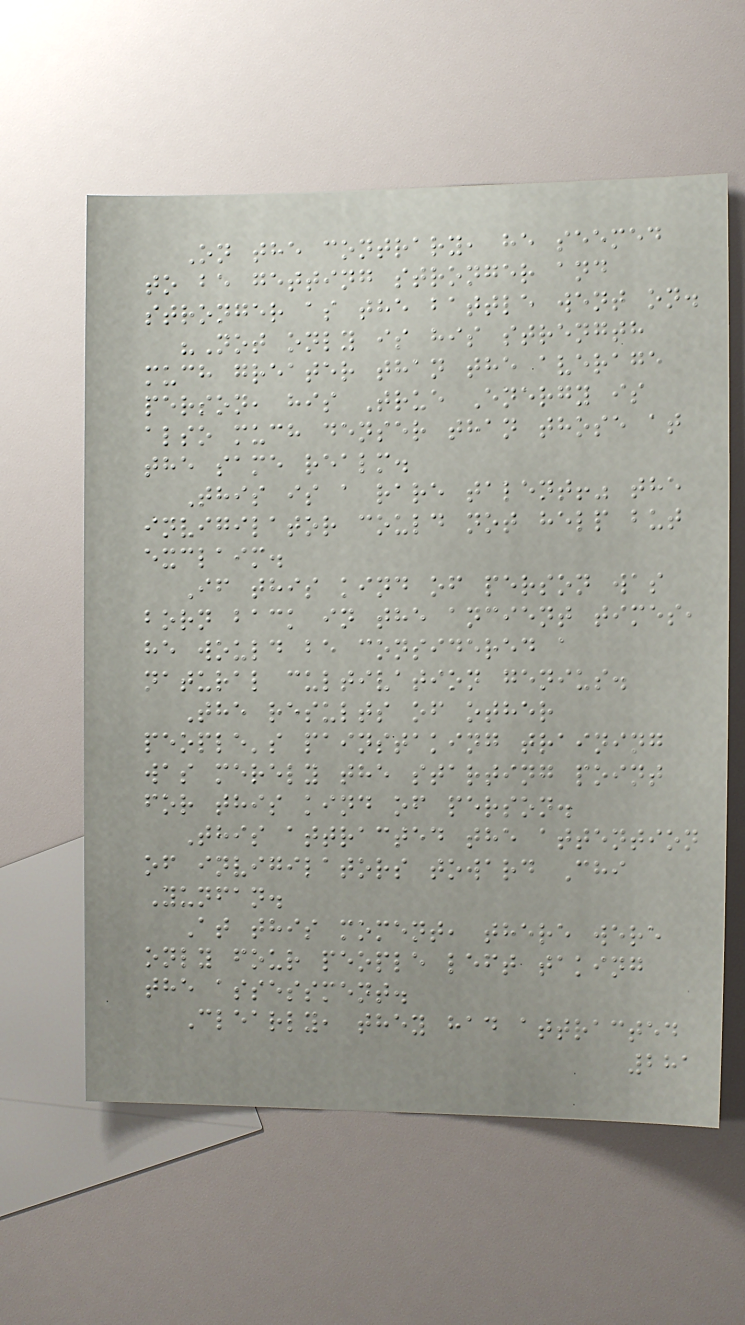On the contrary, he seemed
to be getting stronger and
stronger as the battle went on.
"Not only is his strength
much greater than the average
person, his True Energy is
also much denser than those at
the same realm.
This is a rare talent!" the
invigilator could not help but
exclaim.
If this kind of person was
born back in the ancient times,
he would be considered a
natural cultivation genius.
The results of other
people's painstaking training
was merely the starting point
for this kind of person.
This attracted the attention
of invigilators toward Chi
Yunfan.
At this moment, there were
only four people left taking
the assessment.
Clearly, they had attracted
281
